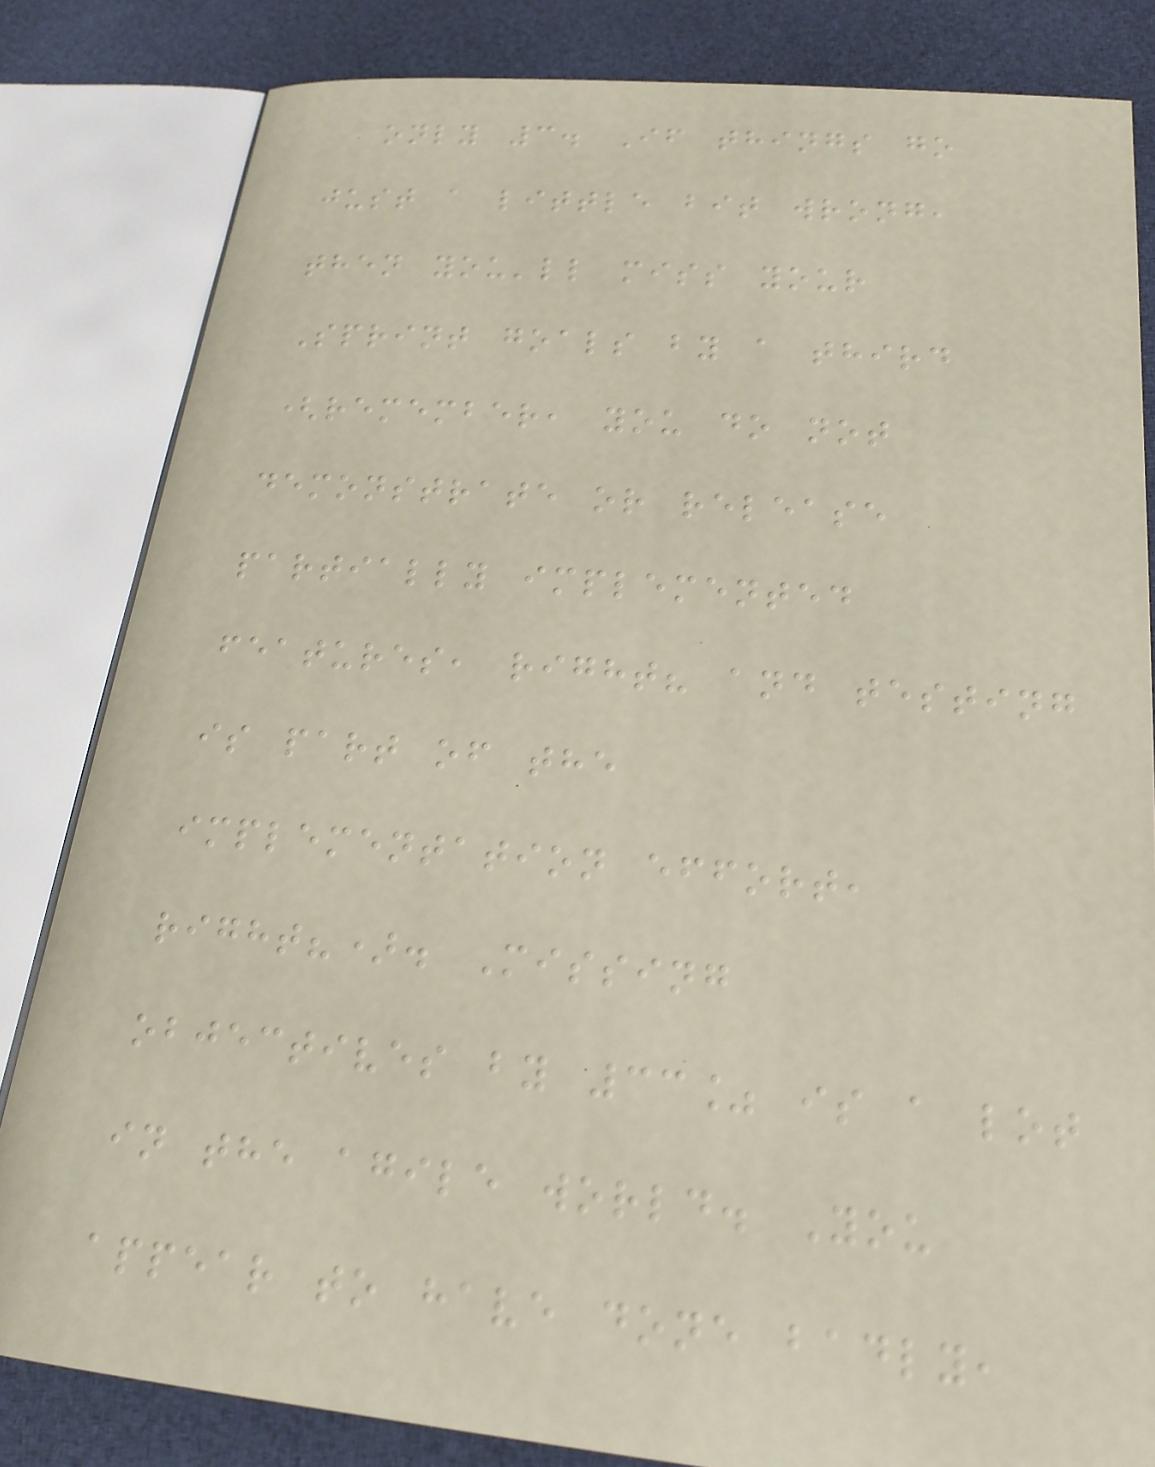only 3. If things go
just a little bit wrong,
then you'll miss your
Sprint goals by a third
(remember, you do not
demonstrate or release
partially implemented
features, right? and testing
is part of the
implementation effort,
right?). Missing
objectives by 33% is a lot
in the agile world. You
appear to have done badly,
